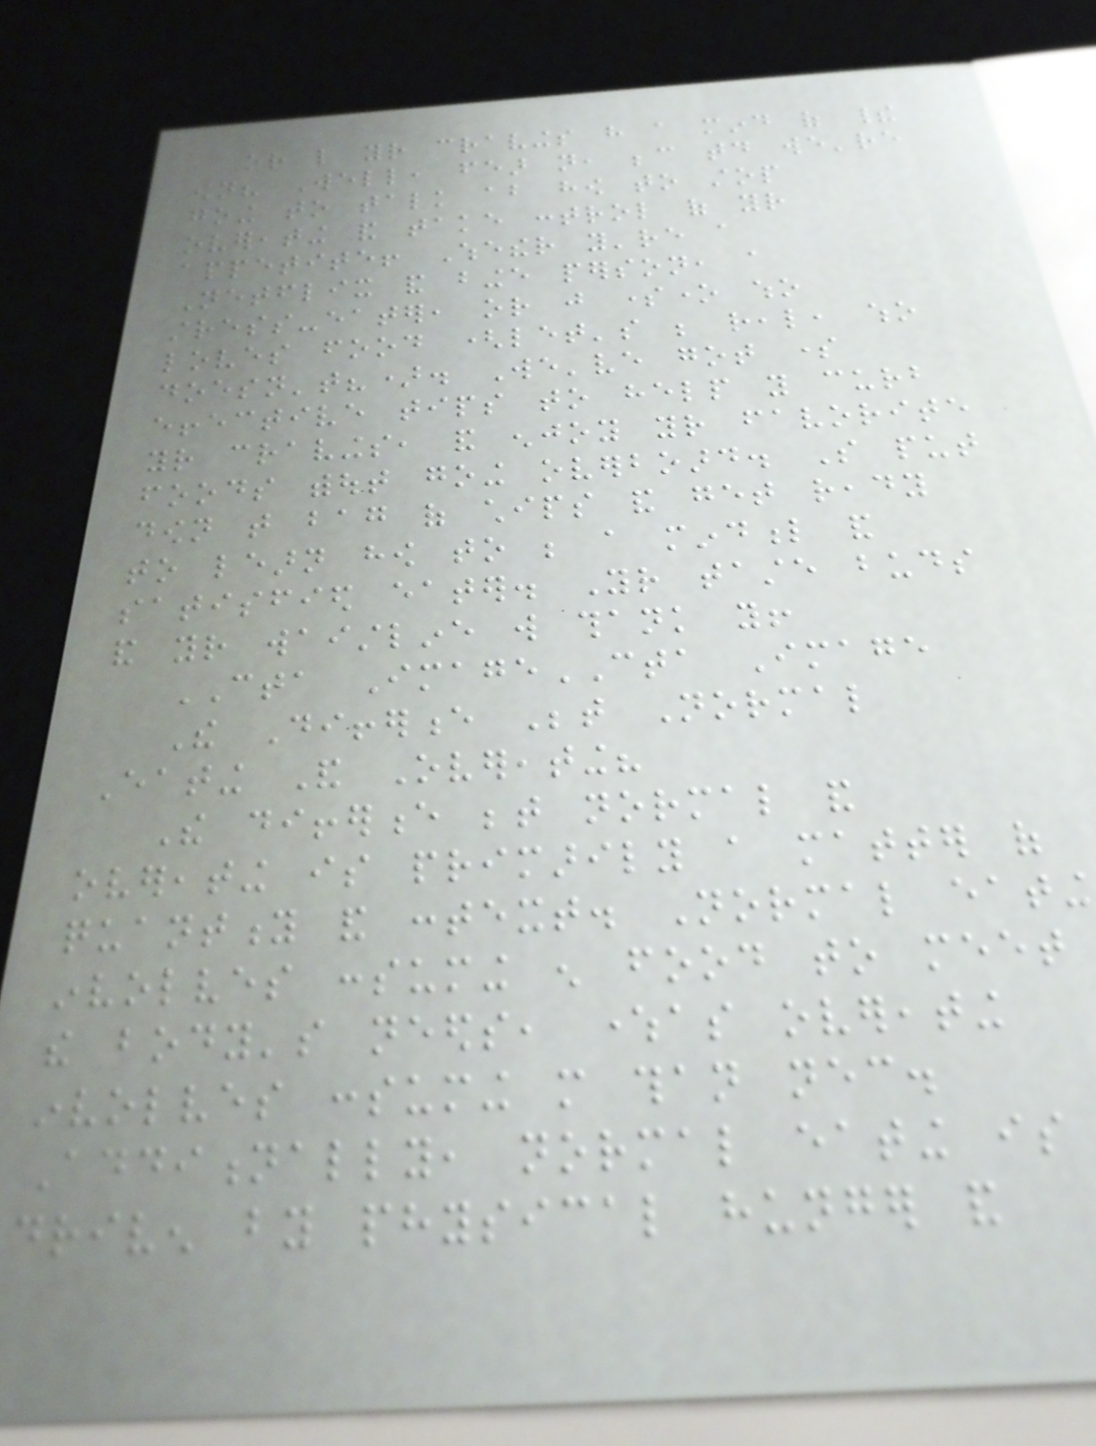or like your cravings have a mind of their
own? Well, fear not, because today we're
going to talk about how to stop
overeating and take control of your
appetite! Whether you're a
Netflix and binge person, a
stress-eater, or just someone who
loves food (let's be real, who
doesn't?). We've got some
effective tips to help you curb
your cravings, and enjoy your favorite
foods without going overboard. So put
down that bag of chips and get ready
to learn how to be a mindful and
satisfied eater. Your taste buds
and your waistline will thank you!
CTA ImageCTA Image
The Difference Between Normal
Eating And Overeating?
The difference between normal and
overeating is primarily a matter of
quantity and context. Normal eating
involves consuming enough food to meet
the body's needs, whereas overeating
involves consuming more than necessary.
Additionally, normal eating is
driven by physical hunger and
